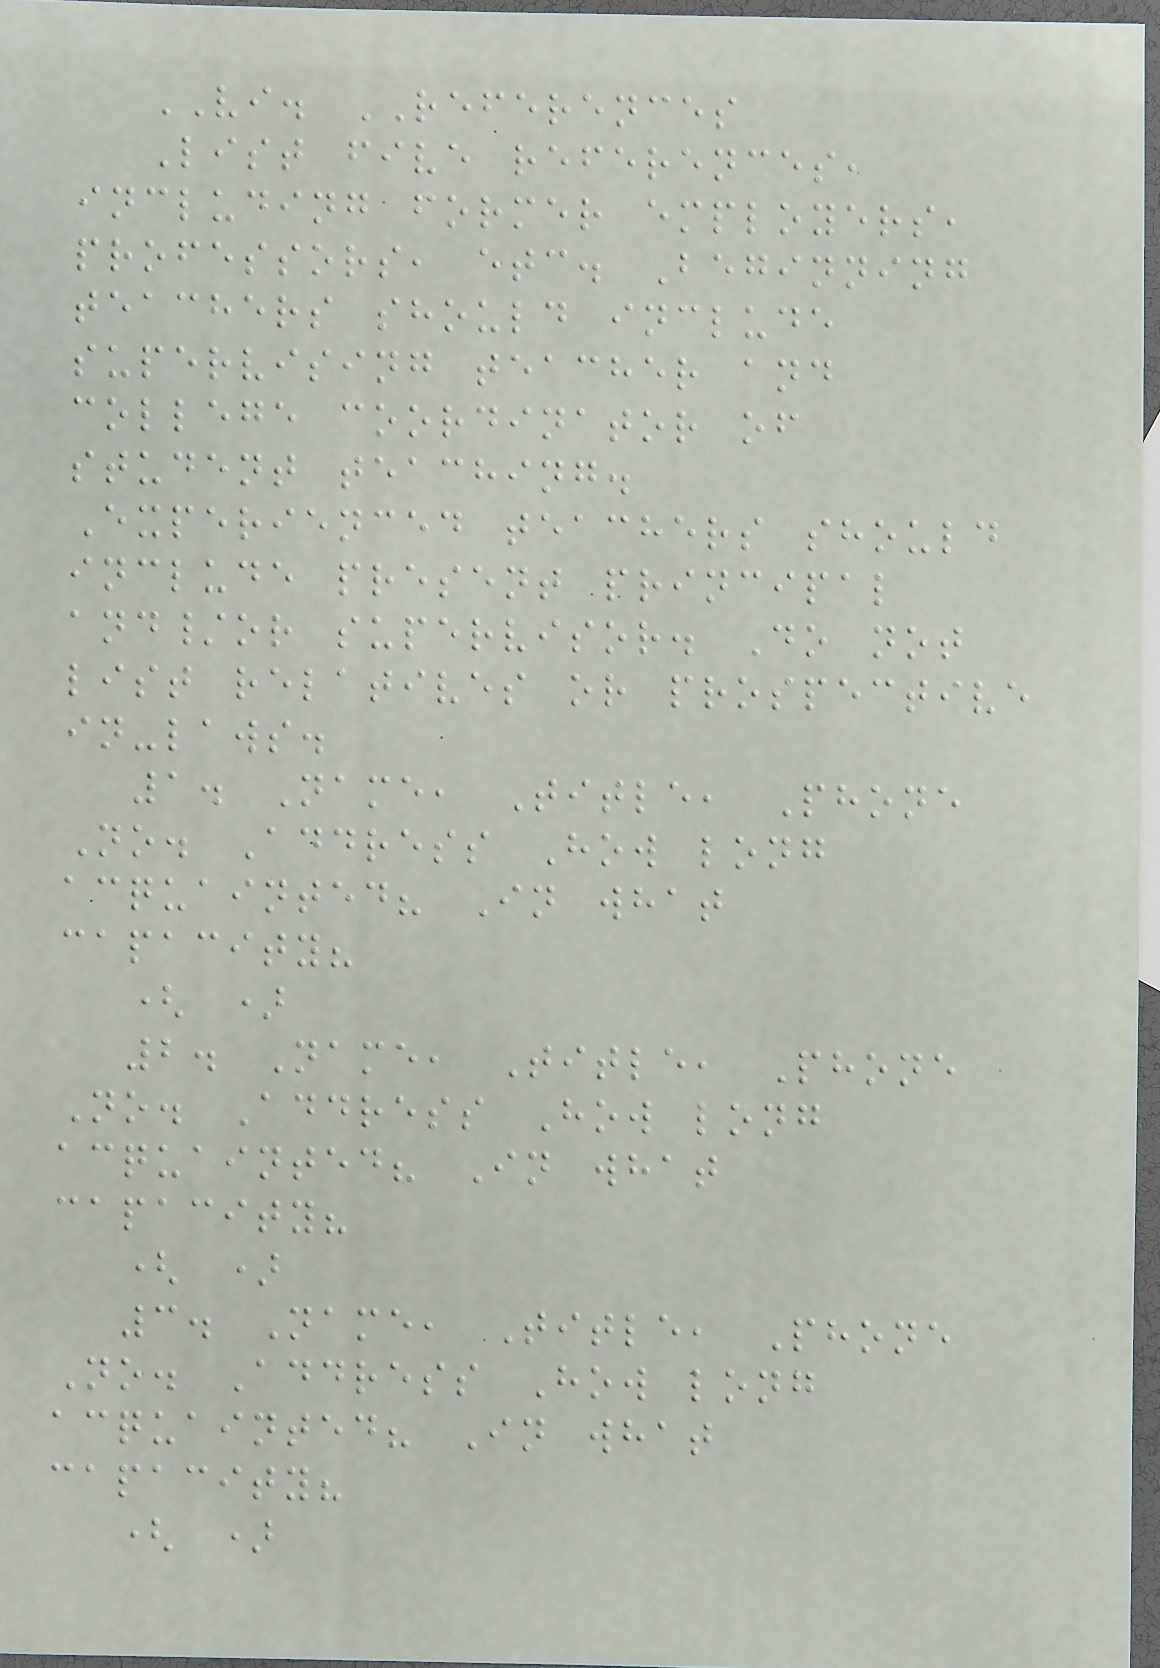VI. REFERENCES
List five references,
including former employers,
professors, etc. Beginning
teachers should include
supervising teacher and
college coordinator of
student teaching.
Experienced teachers should
include present principal
and/or supervisor. Do not
list relatives or prospective
in-laws.
1. Name, Title, Phone
No. Address How long
acquainted? In what
capacity?
( )
2. Name, Title, Phone
No. Address How long
acquainted? In what
capacity?
( )
3. Name, Title, Phone
No. Address How long
acquainted? In what
capacity?
( )
